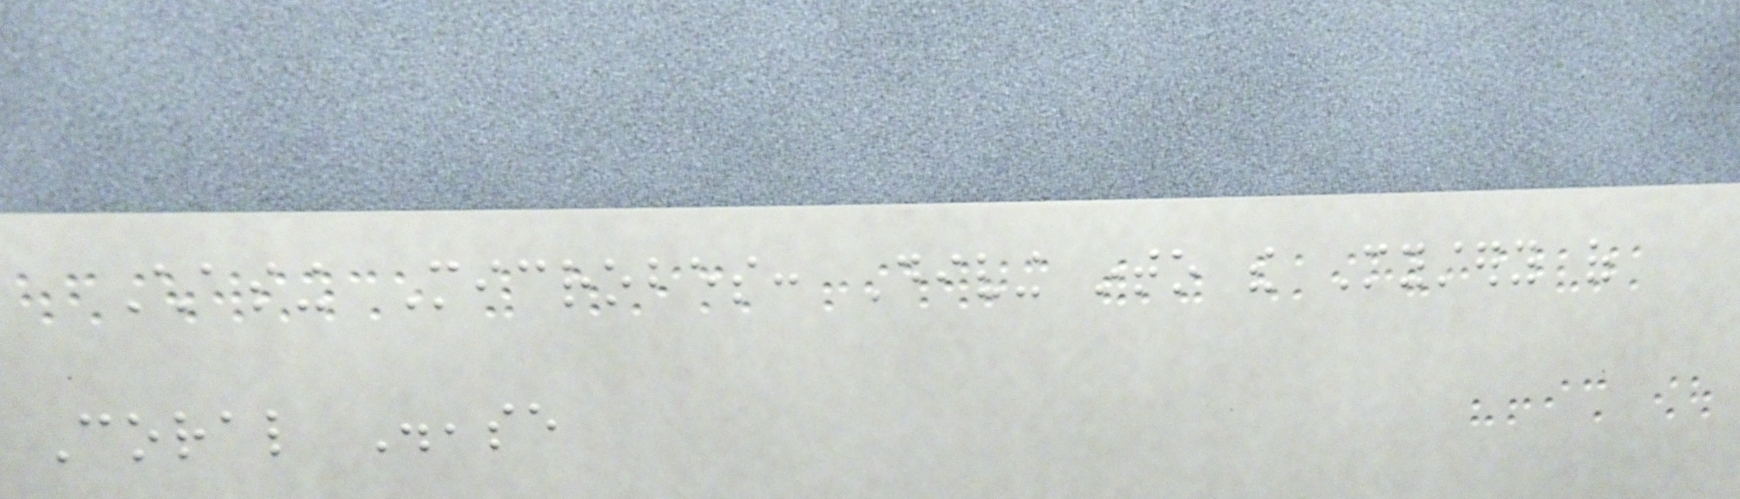Chasing Microbes: Diving into the Mystery of
Coral Disease
